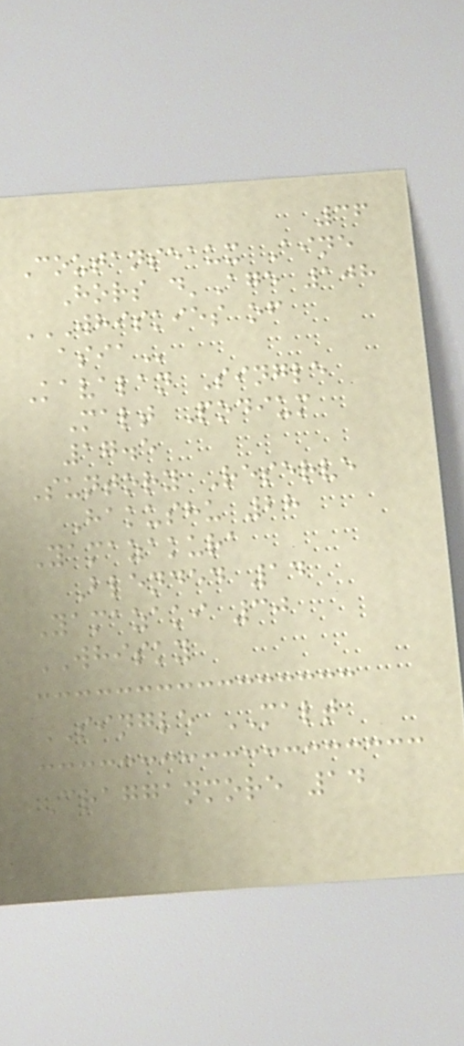36
Coutanseaux Aine
Hors d'Age 108
WHISKIES OF
ASIA
Kavalan Single
Malt Podium
17.5
Suntory Reserve
Hakushu 28
Yamazakura
Blended 14
Yamazaki 30
WHISKY
SINGLE MALT
Cragganmore 14
